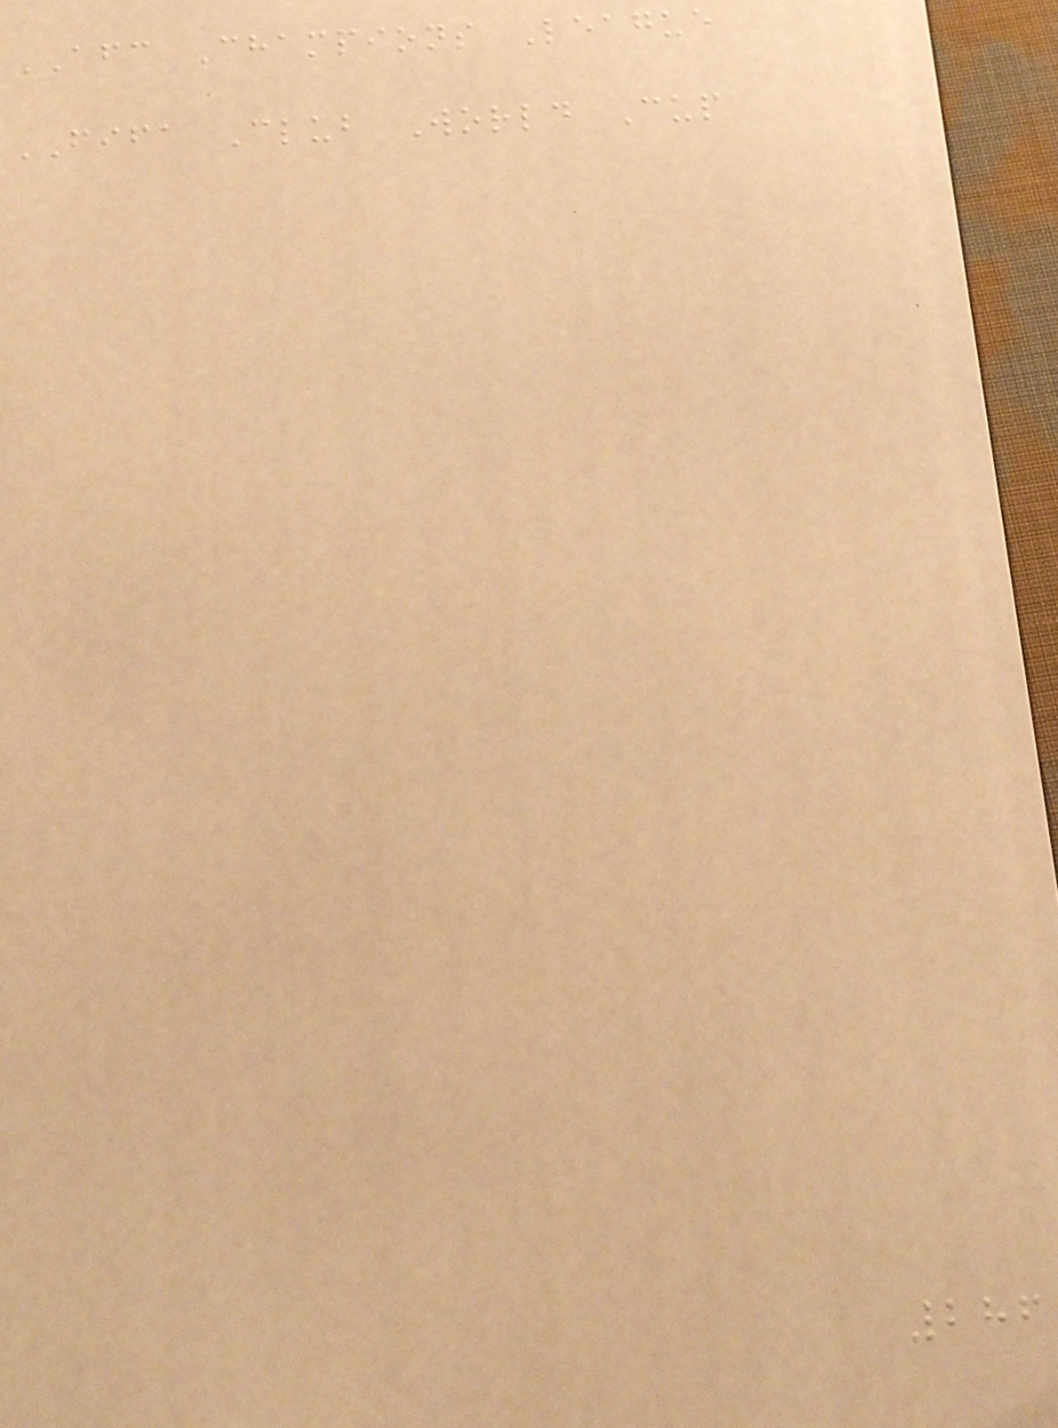AFC Champions League
FIFA Club World Cup
286
